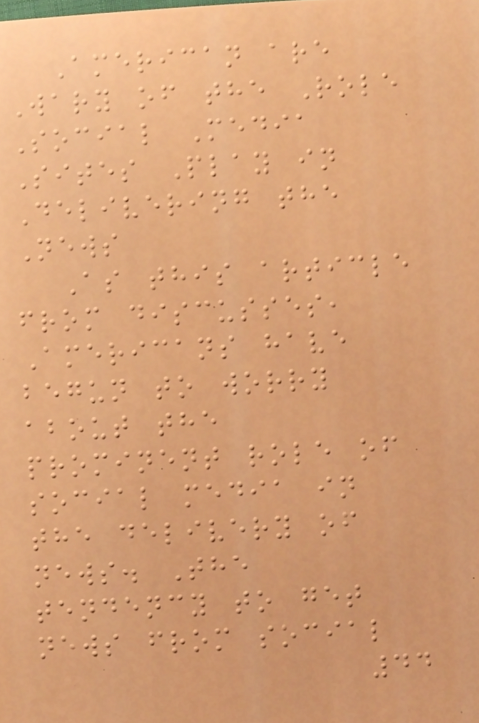American are
Wary of the Role
Social Media
Sites Play in
Delivering the
News
As this article
from discusses,
Americans have
begun to worry
about the
prominent role of
social media in
the delivery of
news. The
tendency to get
news from social
44
